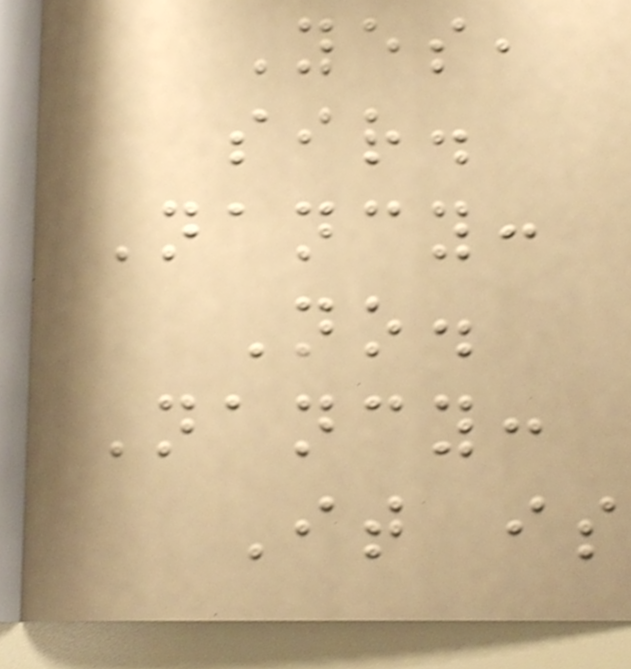Yes,
sir.
Nancy:
No.
Nancy:
It is
